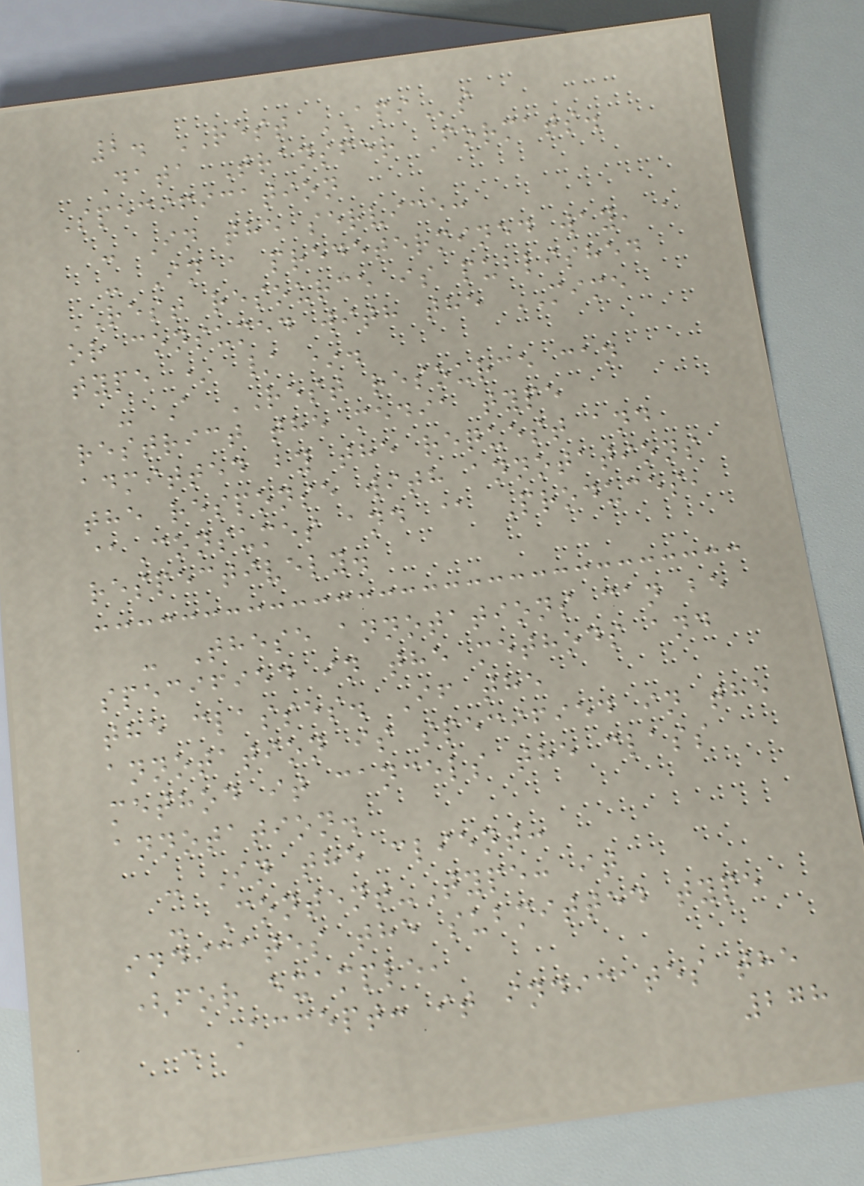2. REST APIs
Data Transfer Formats.
Specification
- In the service:
- In a predetermined way, a
REST resource is published
or consumed with the MIME
type * / *.
- A REST resource can
restrict the media type
admitted by the request and
the response with annotations
@Consumes and @ Produces,
respectively.
- These annotations can be
specified in the methods and
the classes. If the
annotation is specified in the
method it cancels the class
annotation.
- In the client:
- Content-Type: it
indicates the submitted type
(for example,
- Accept: it indicates the
278
